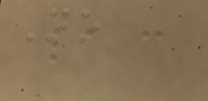No
